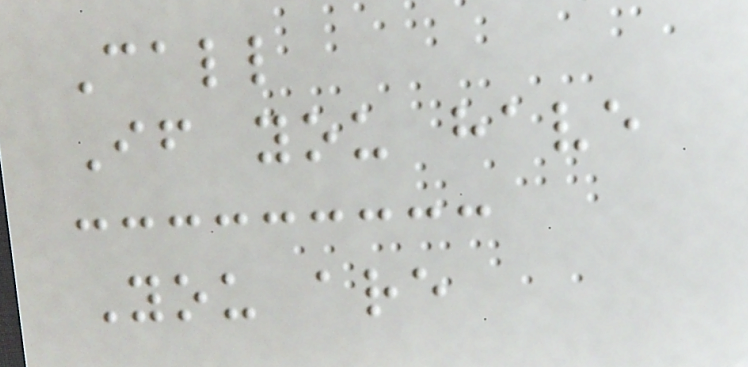Call
If you have
You are
